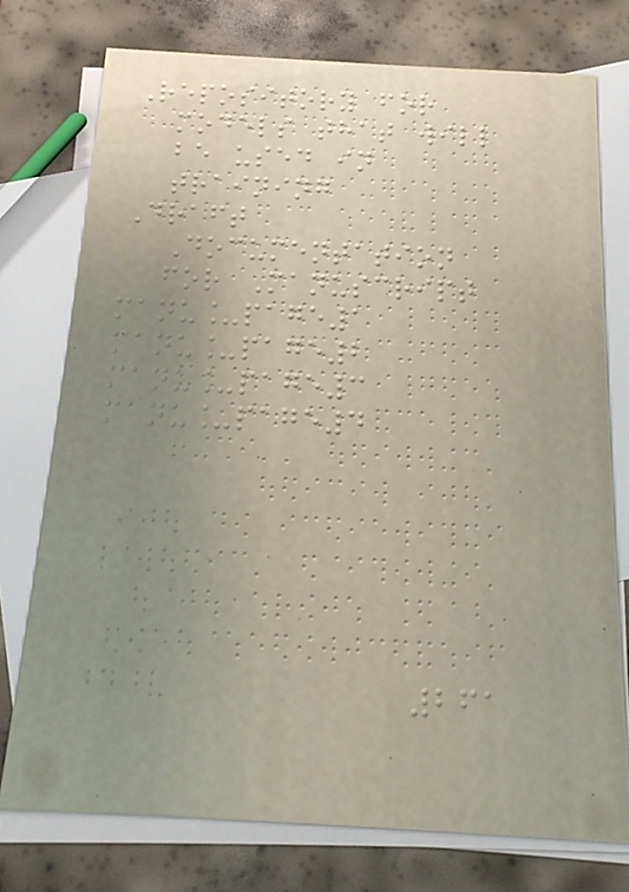Repository for
models that will
be used in
training
Draft
Documentation
for Manuscript
manu_page1
manu_page2
manu_page3
manu_page4
261
